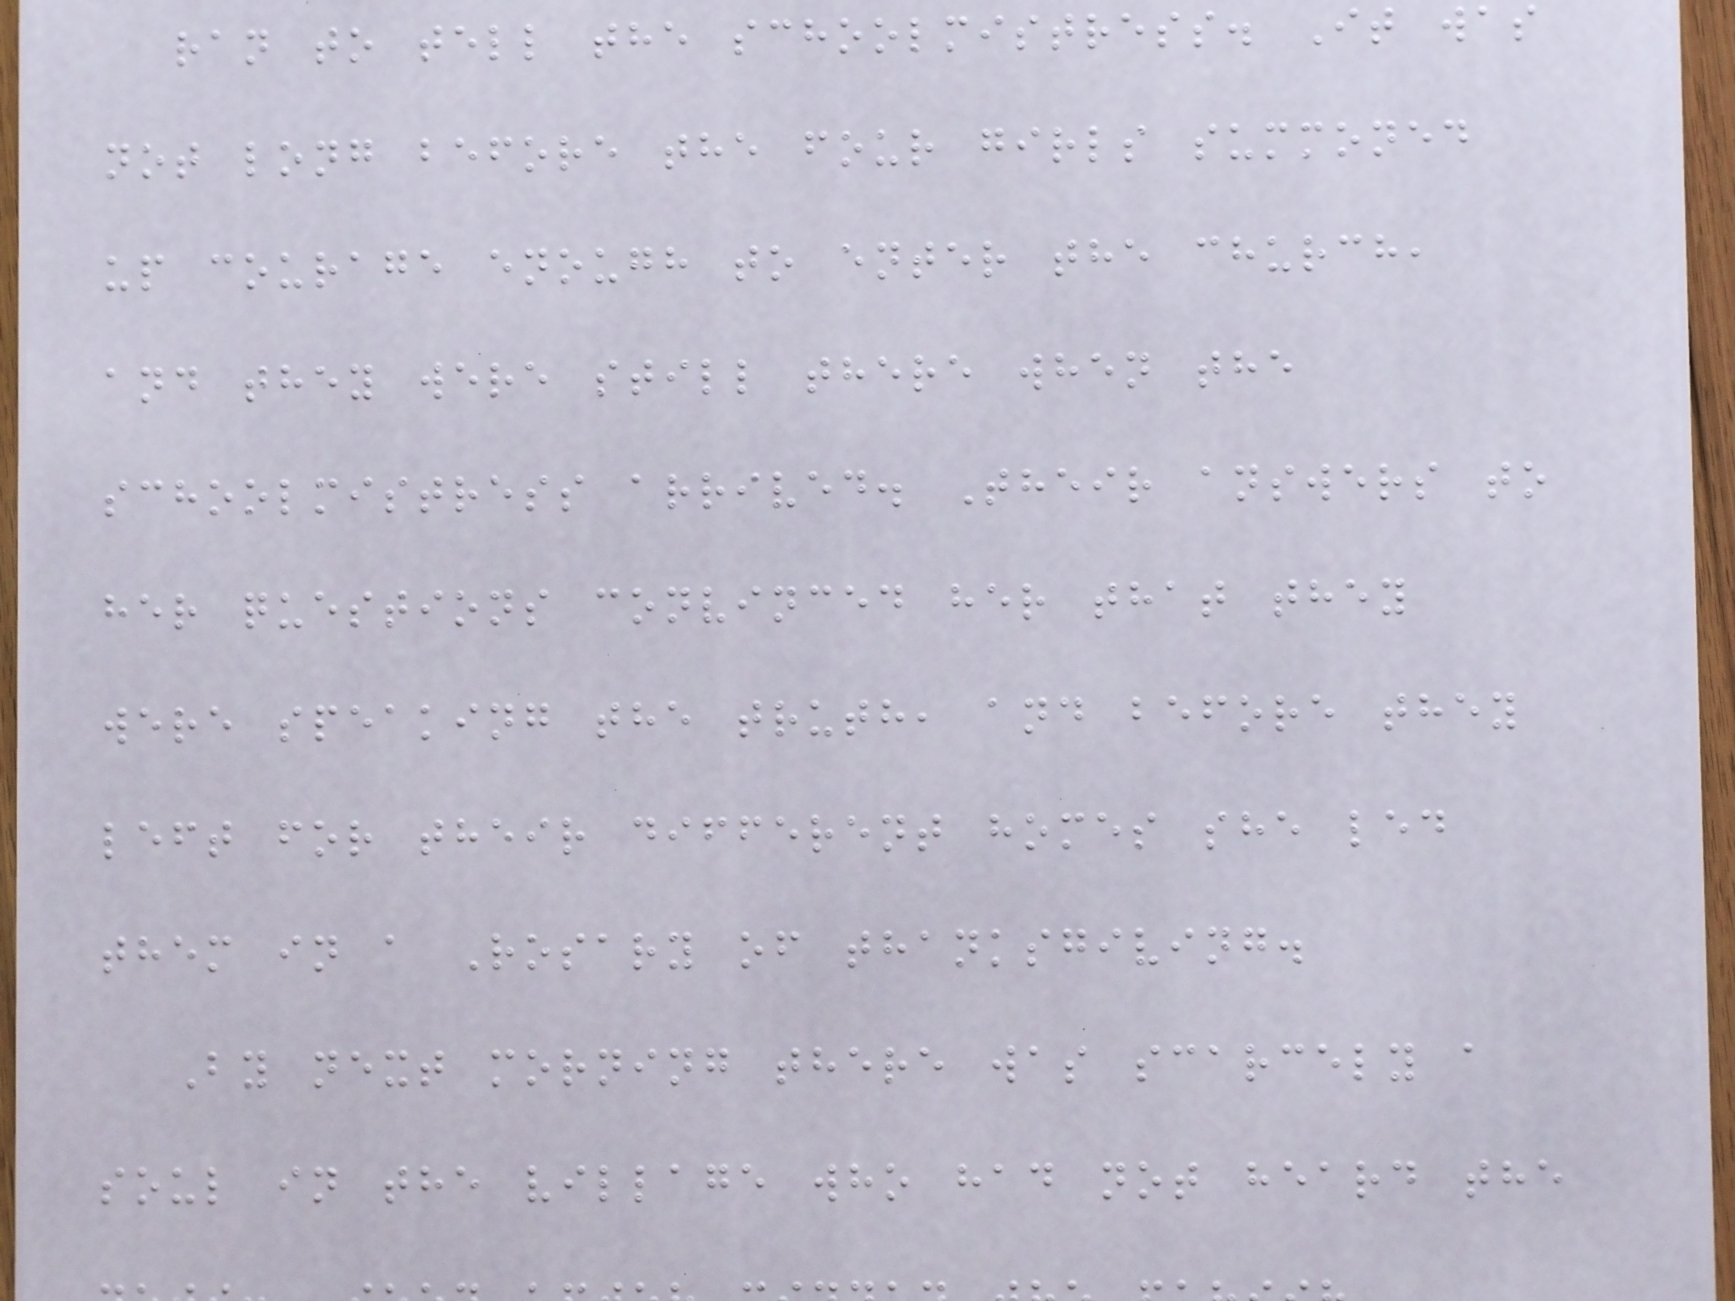ran to tell the schoolmistress. It was
not long before the four girls summoned
up courage enough to enter the church,
and they were still there when the
schoolmistress arrived. Their answers to
her questions convinced her that they
were speaking the truth, and before they
left for their different homes she led
them in a Rosary of thanksgiving.
By next morning there was scarcely a
soul in the village who had not heard the
